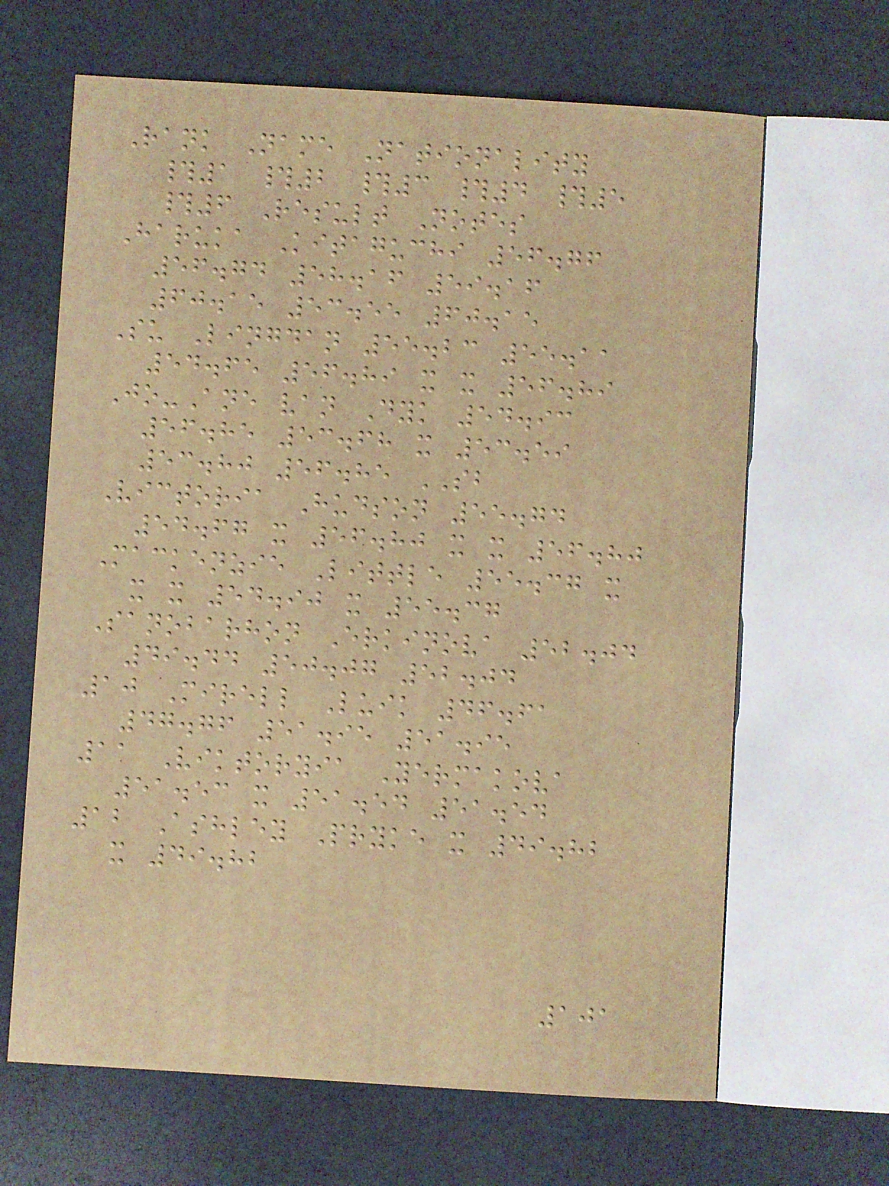Rank Name Nationality
#1 #2 #3 #4 #5
#6 Result Notes
Haruka Kitaguchi 56.76
56.74 58.16 59.16
60.15 53.55 60.15
Su Lingdan 55.23 55.11
54.65 56.89 x x 56.89
Jo-Ane van Dyk 54.93
56.85 53.68 x 53.59
53.80 56.85 SB
Victoria Hudson 55.74
54.67 x 56.80 x x 56.80
Mackenzie Little 55.37 x
x x 54.90 x 55.37
Sanobarhon Erkinova 52.04
49.44 50.07 52.04
10 Mirell Luik 46.61
47.76 51.95 51.95
11 Viktoryia Yermakova
51.53 x 51.54 51.54
12 Ashley Pryke x 49.82
x 49.82
101
